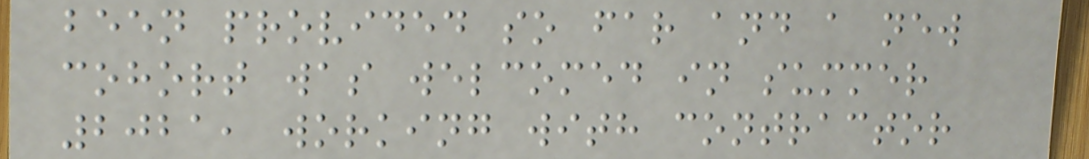been provided so far and a new
cohort was welcomed in summer
2021, working with contractor
